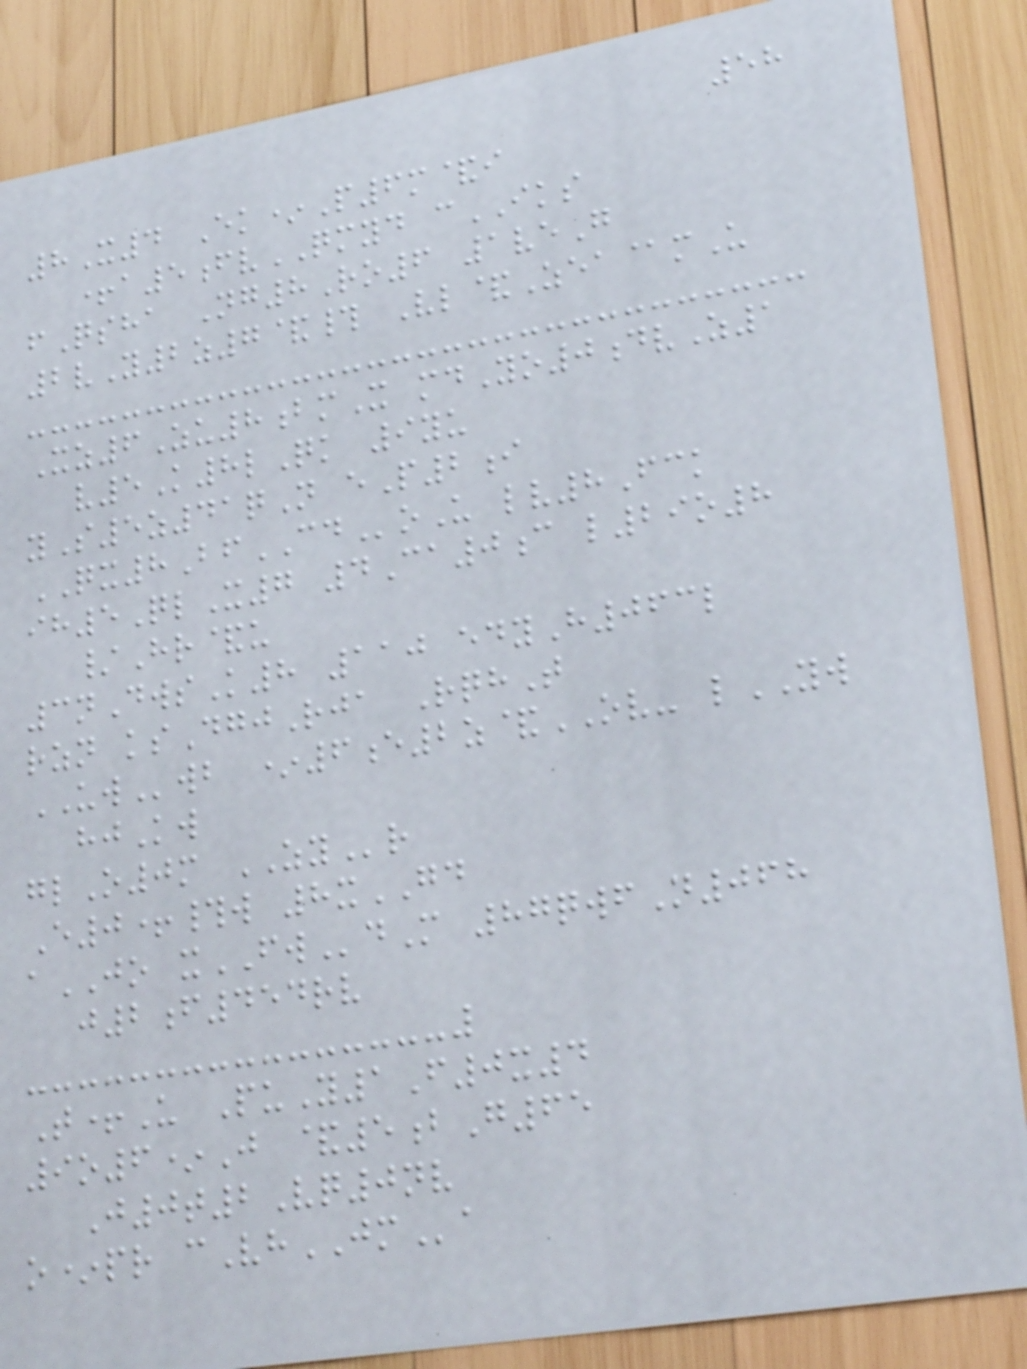58
8X4 Ek*P6m&i
+a5fvQMYD cIKS
fQsha Ng8Ro6 1veG
2vY2z7&# Vl&Zea@mU
Xz6Zu8bmX mdYo0dvZ1
v5K8lQk 9yu
yS5z41qN eP2i
QX8BfCDoU lv8Fck
ih5QlX7 4Ca0c l29o8
/Hr&u
3nDwsK8 110 edyH063l
rzn ksDgjRja RqhT
UWwb *6e2z&OV- lYW
hjKw
glO0m ZYr
E0+#w 8xGD
aJO xFWdM 87qwfN068
j2f454rv
T+U PuY1F0x4
9o6*J &5bG65
J0t2Vq0nv
o*pr cVhJMa
